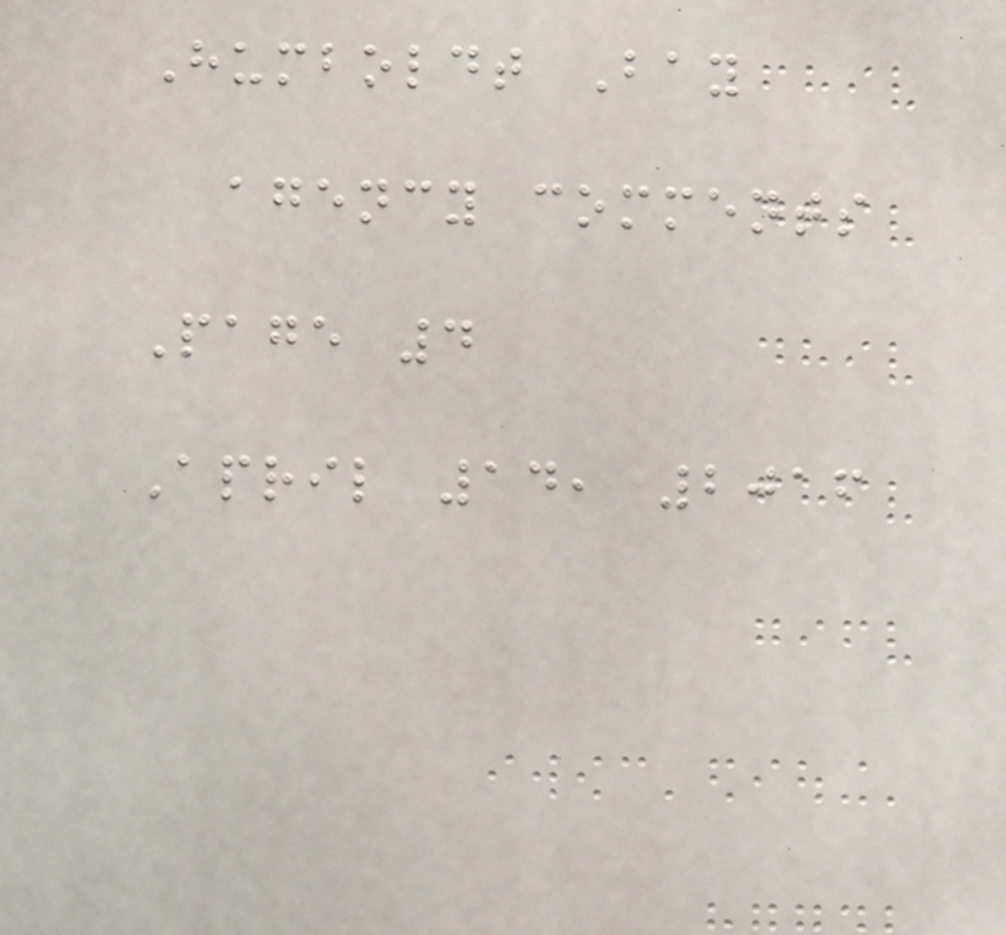Humboldt Bay
agency comments
Page 4
April 14, 2016
